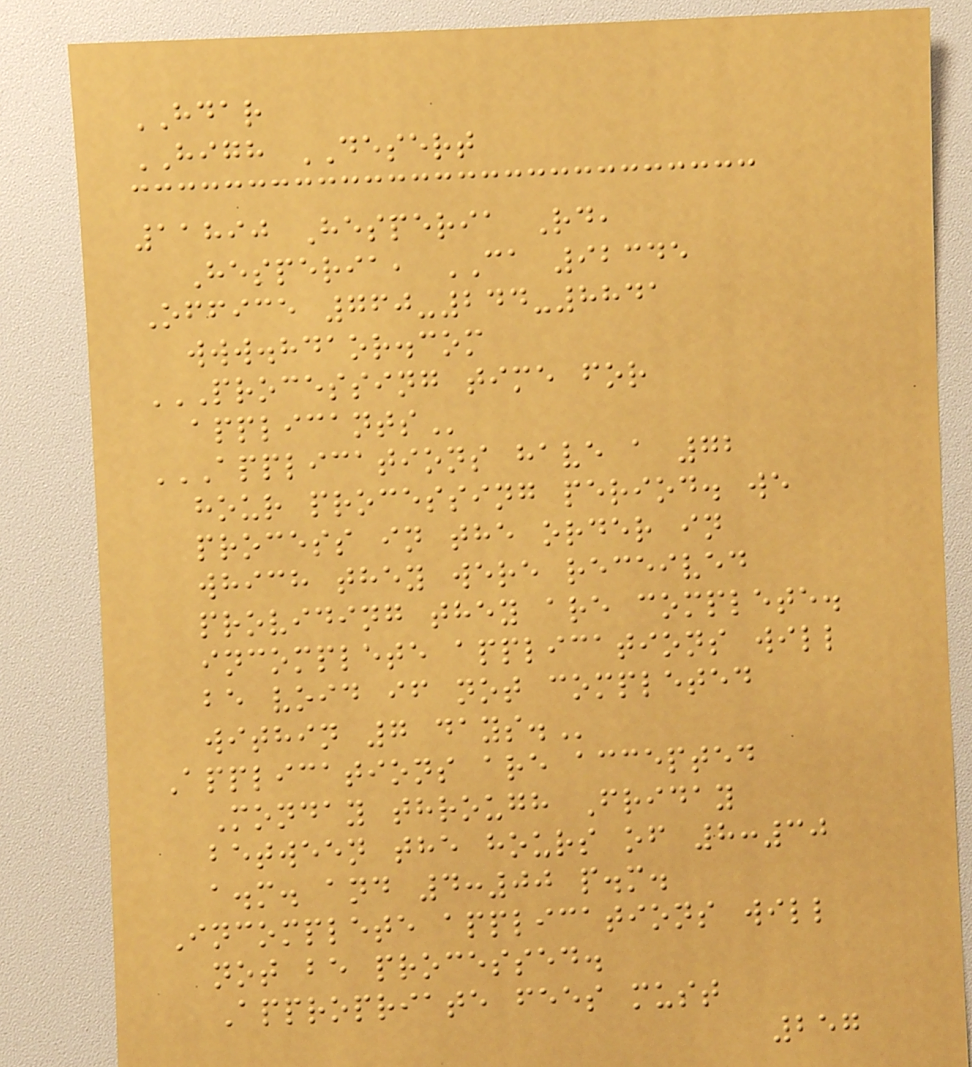HDAR
HIGH DESERT
11890 Hesperia Rd,
Hesperia, CA 92345
Office 760-244-8841
www.hdaor.com
PROCESSING TIME FOR
APPLICANTS
APPLICATIONS HAVE A 72
HOUR PROCESSING PERIOD. WE
PROCESS IN THE ORDER IN
WHICH THEY WERE RECEIVED
PROVIDING THEY ARE COMPLETE.
INCOMPLETE APPLICATIONS WILL
BE VOID IF NOT COMPLETED
WITHIN 7 DAYS.
Applications are accepted
Monday through Friday
between the hours of 8:30
a.m. and 4:00 p.m.
Incomplete applications will
not be processed.
Appropriate fees must
257
